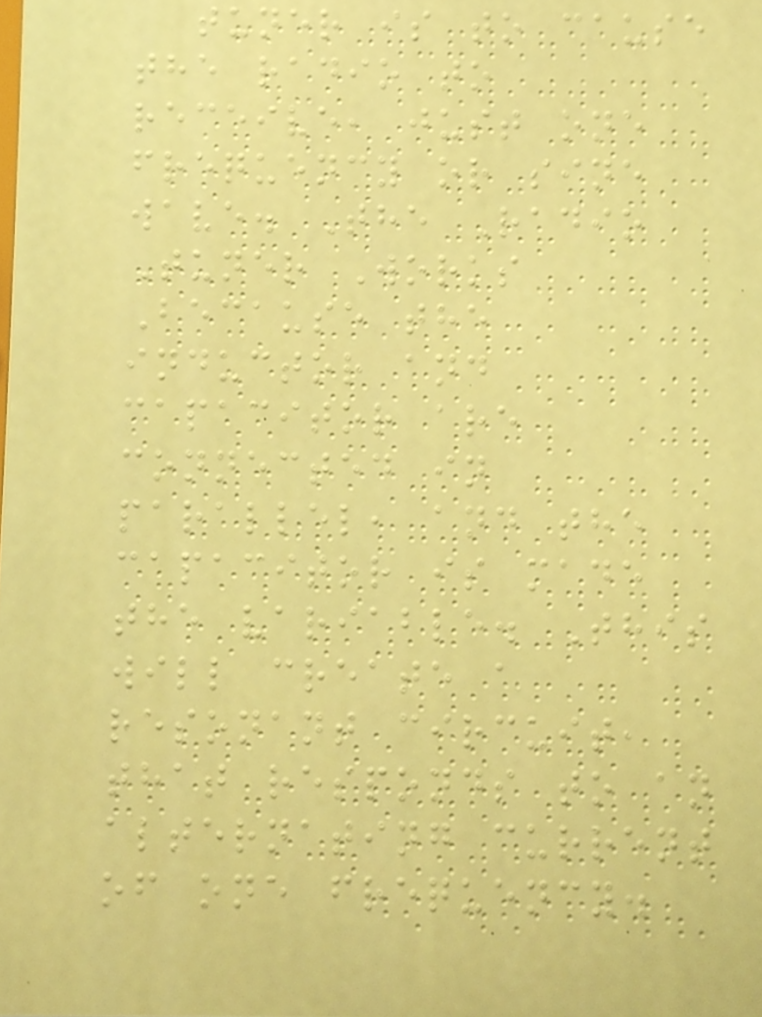tuner is to cause
the radio to
receive, just one
frequency or sine
wave. The Radio
Tuner Works
Because the
inductor and
capacitor are
connected in
parallel, and the
capacitor is made
the variable. This
will create a
resonant circuit,
that responds to an
alternating current
of one frequency.
